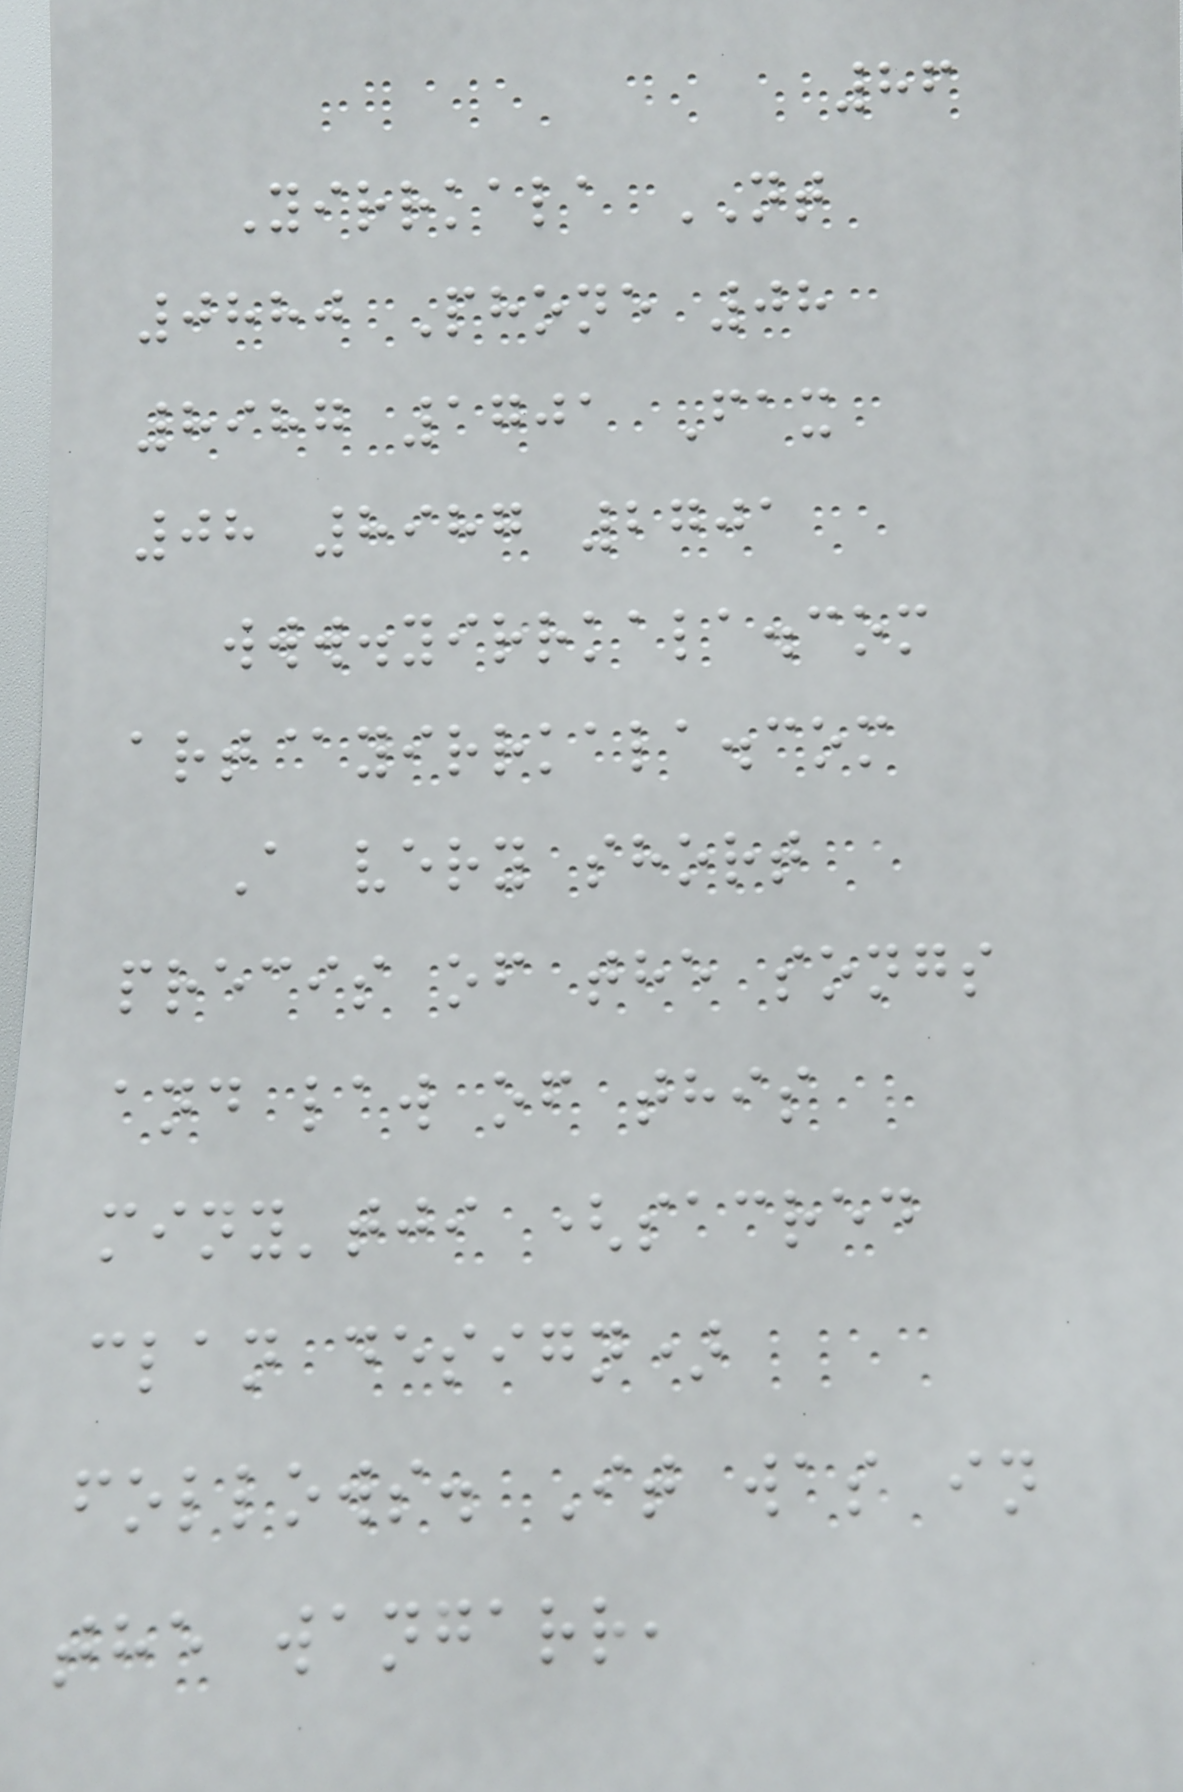86
Yirrkala NT
0880 Phone 08
8987 1701 Fax
08 8987 2701
www.yirrkala.com
art@yirrkala.com
A very short
precis of the songs
and law of this
miny'tji (sacred
clan design)
follows. It was in
the wangarr,
